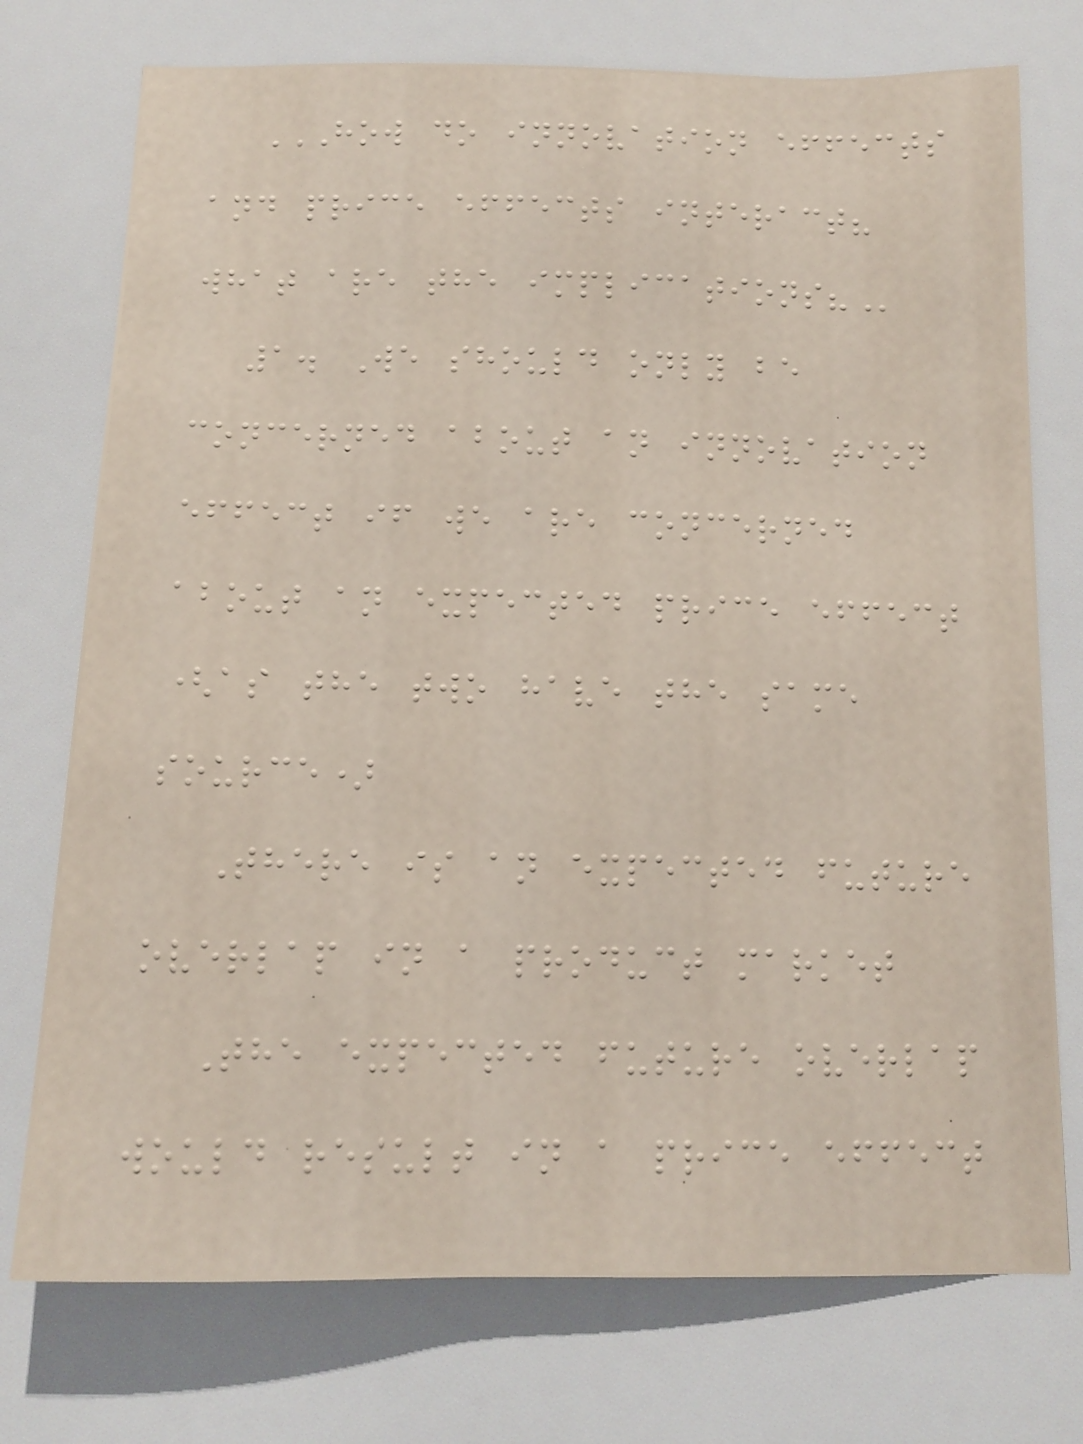HOW DO INNOVATION EFFECTS
AND PRICE EFFECTS INTERACT?
WHAT ARE THE IMPLICATIONS?
1. We should only be
concerned about an innovation
effect if we are concerned
about an expected price effect
(as the two have the same
source)
There is an expected future
overlap in a product market
The expected future overlap
would result in a price effect
